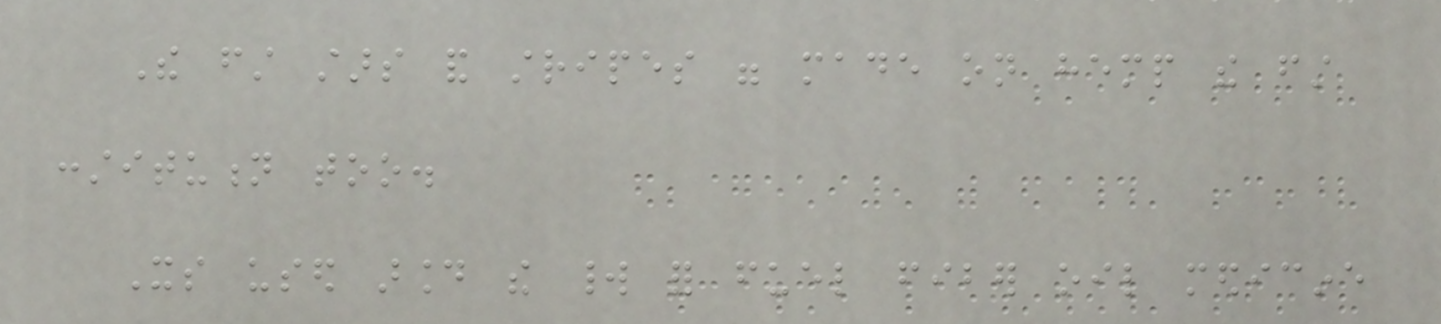The first stars and stripes were made on hemp the first
constitution too.
Its used around the world for fuel fiber oil medicine
